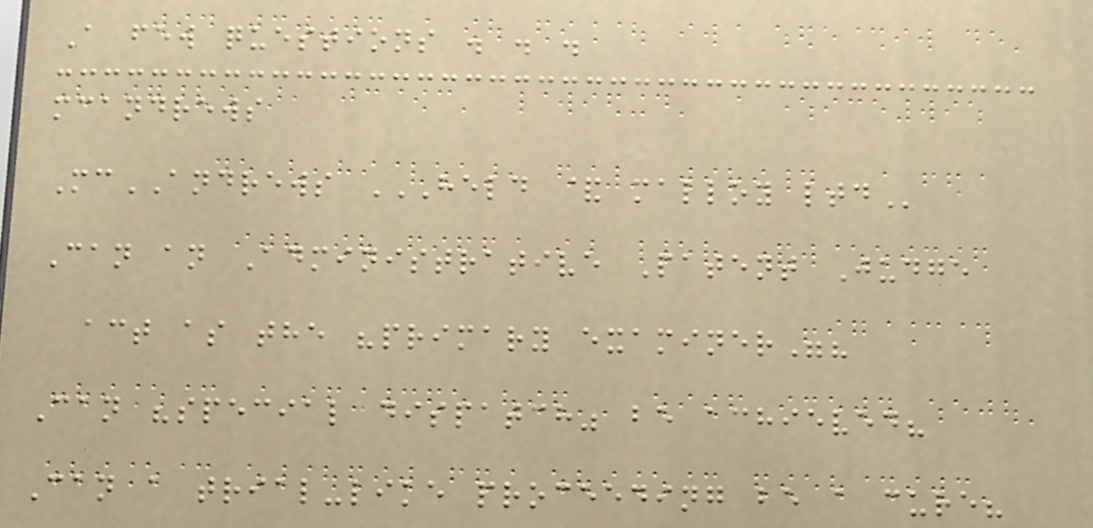A few questions . . .
mcandrews
McANDREWS HELD & MALLOY LTD
Can an Administrative Patent Judge
act as the "primary examiner"?
Can "special dispatch" be achieved?
Can a trial-like proceeding be a cure?
